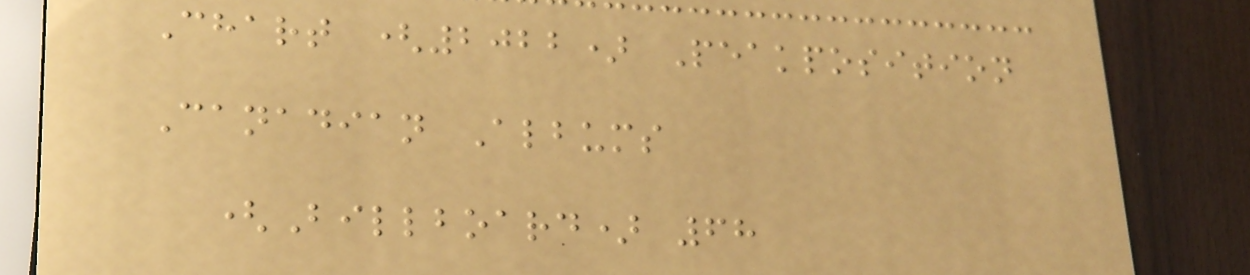Chart (2022) Peakposition
Canadian Albums
(Billboard) 68
